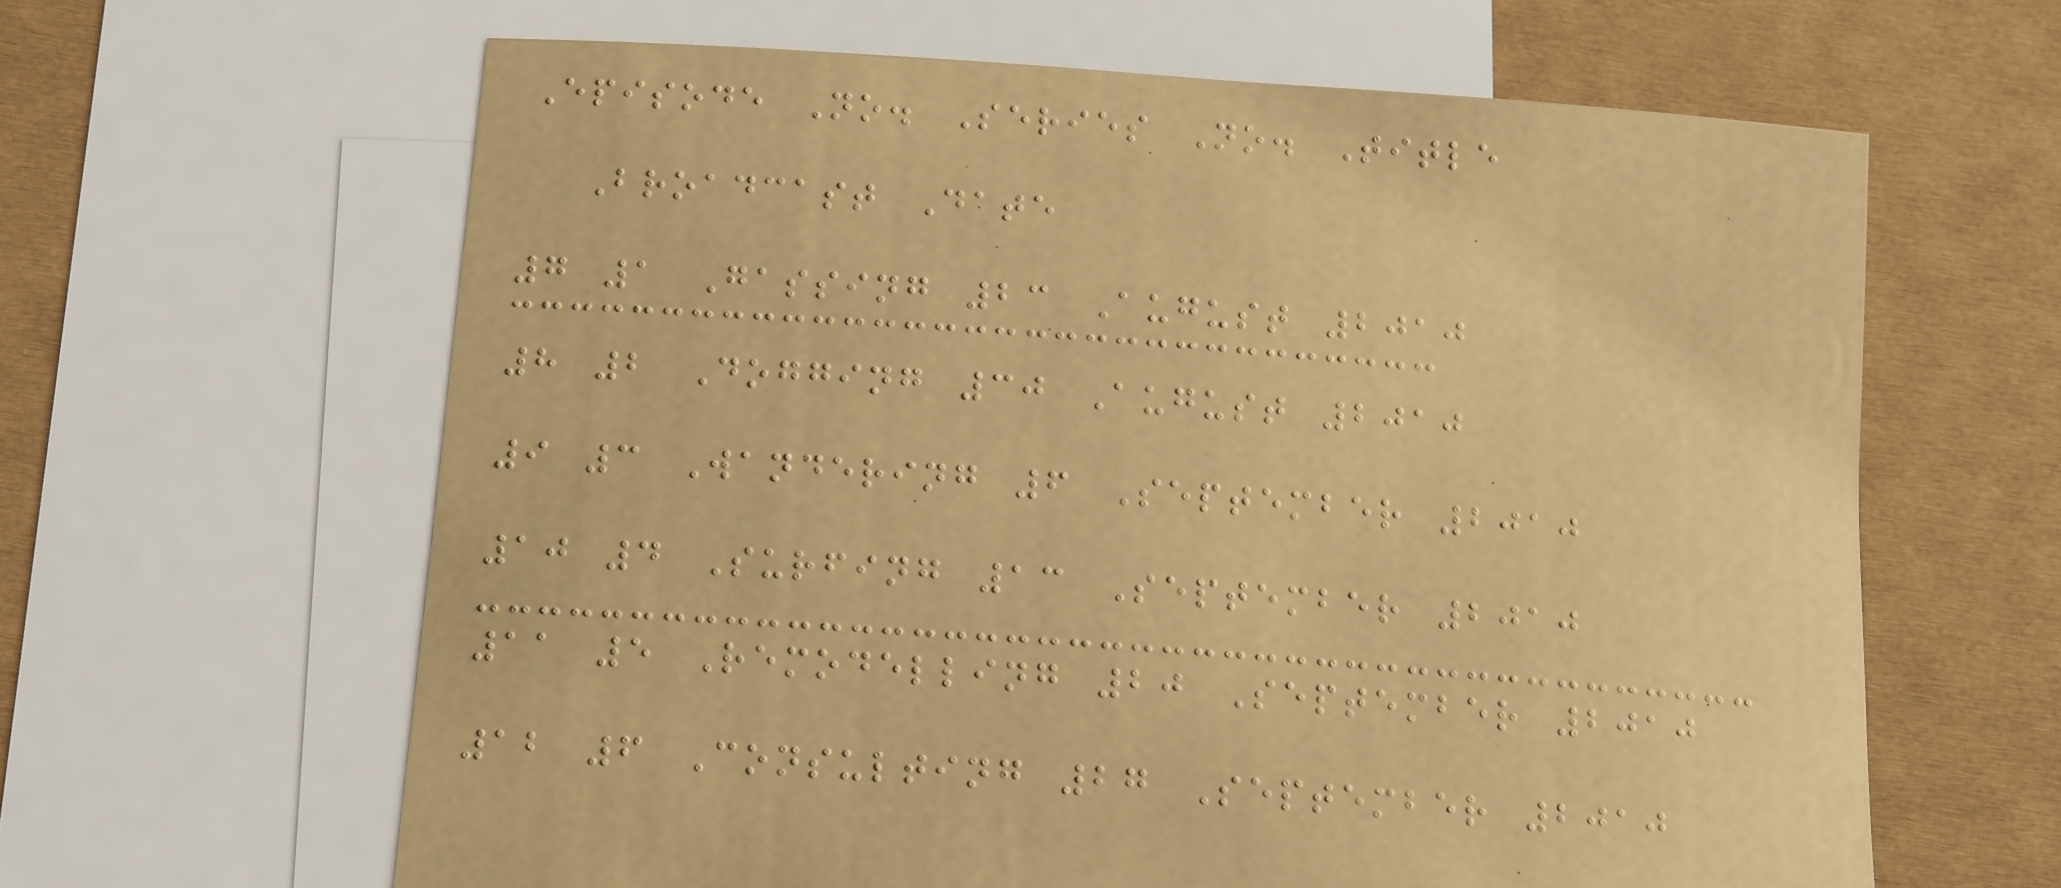Episode No. Series No. Title
Broadcast Date
7 1 Gassing 23 August 2010
8 2 Dogging 30 August 2010
9 3 Wandering 6 September 2010
10 4 Surfing 13 September 2010
11 5 Remodelling 20 September 2010
12 6 Consulting 27 September 2010
